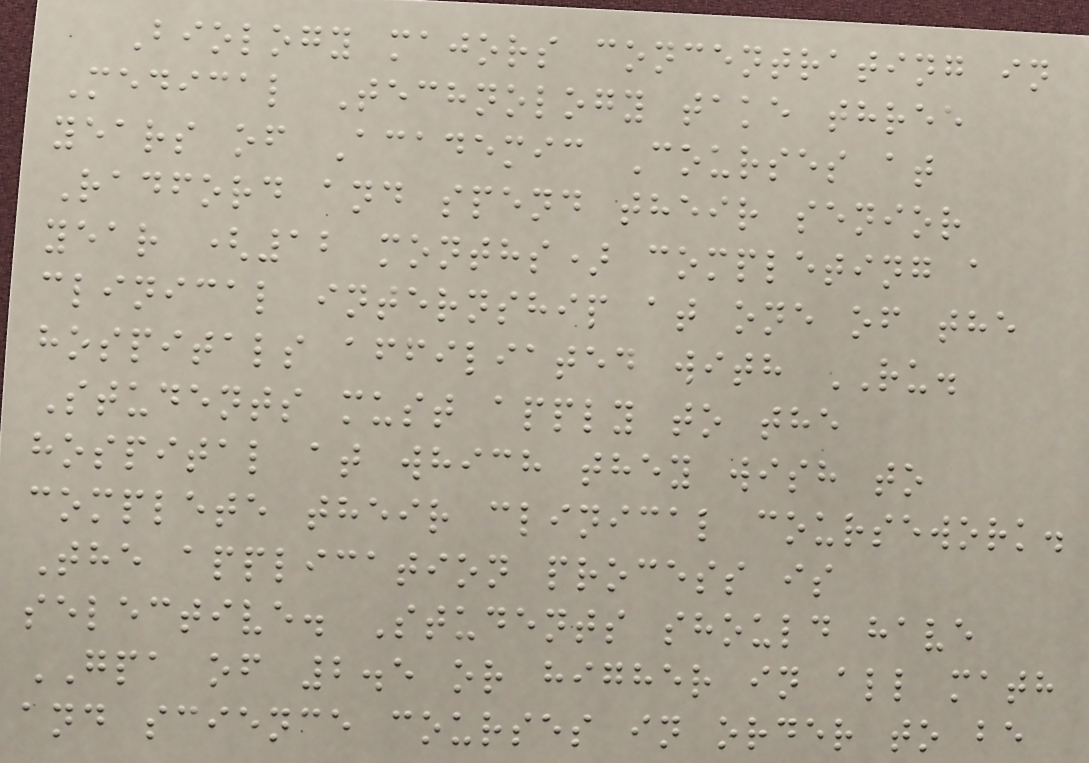Biology majors concentrating in
Medical Technology take three
years of Academic Courses at
Radford and spend their senior
year (12 months) completing a
clinical internship at one of the
hospitals affiliated with RU.
Students must apply to the
hospital at which they wish to
complete their clinical coursework.
The application process is
selective. Students should have
GPA of 2.5 or higher in all math
and science courses in order to be
